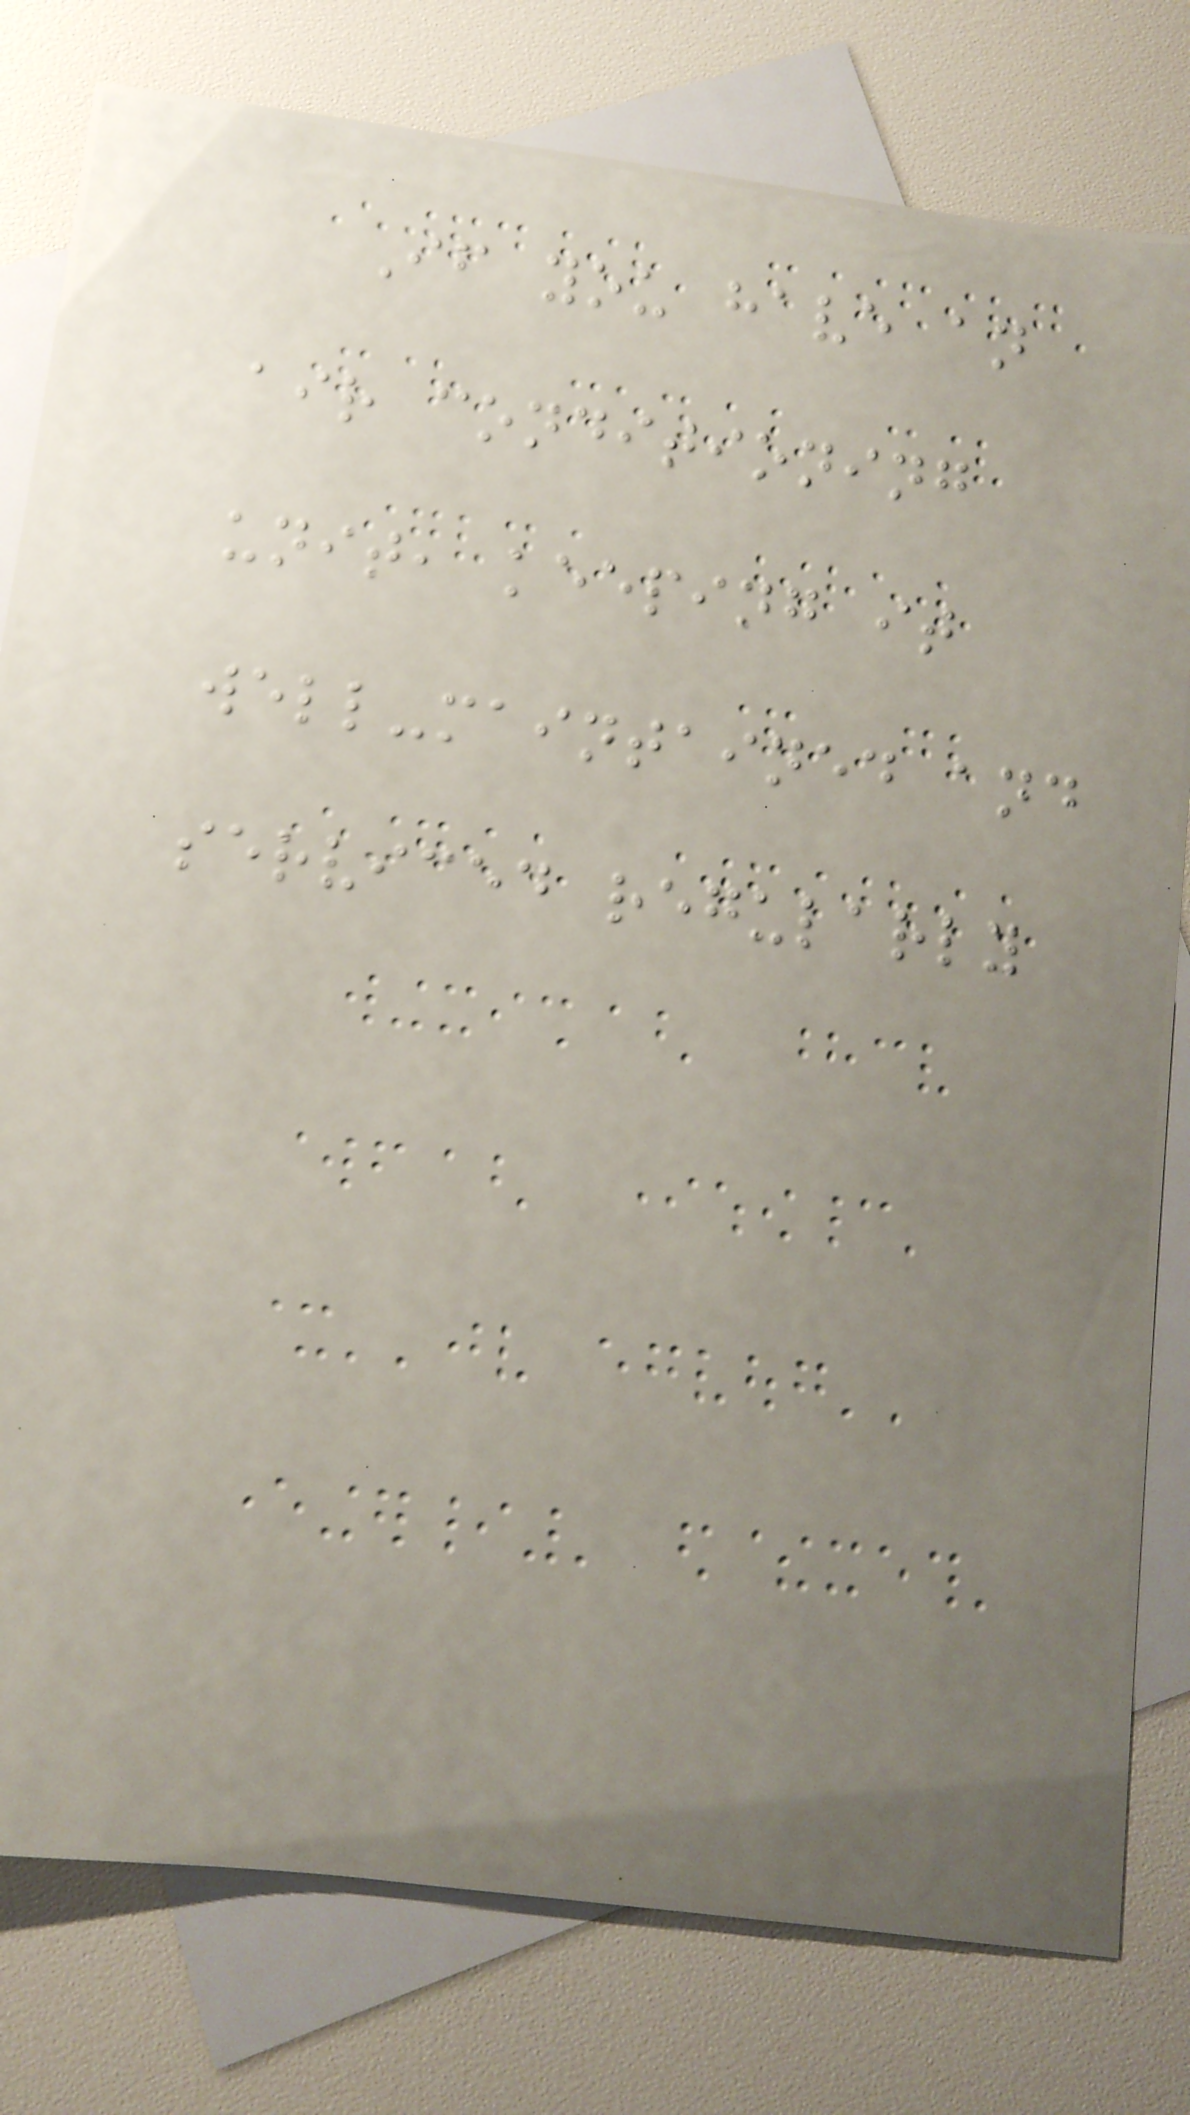If you have an
air conditioning
unit, keeping it
well-maintained and
serviced regularly
